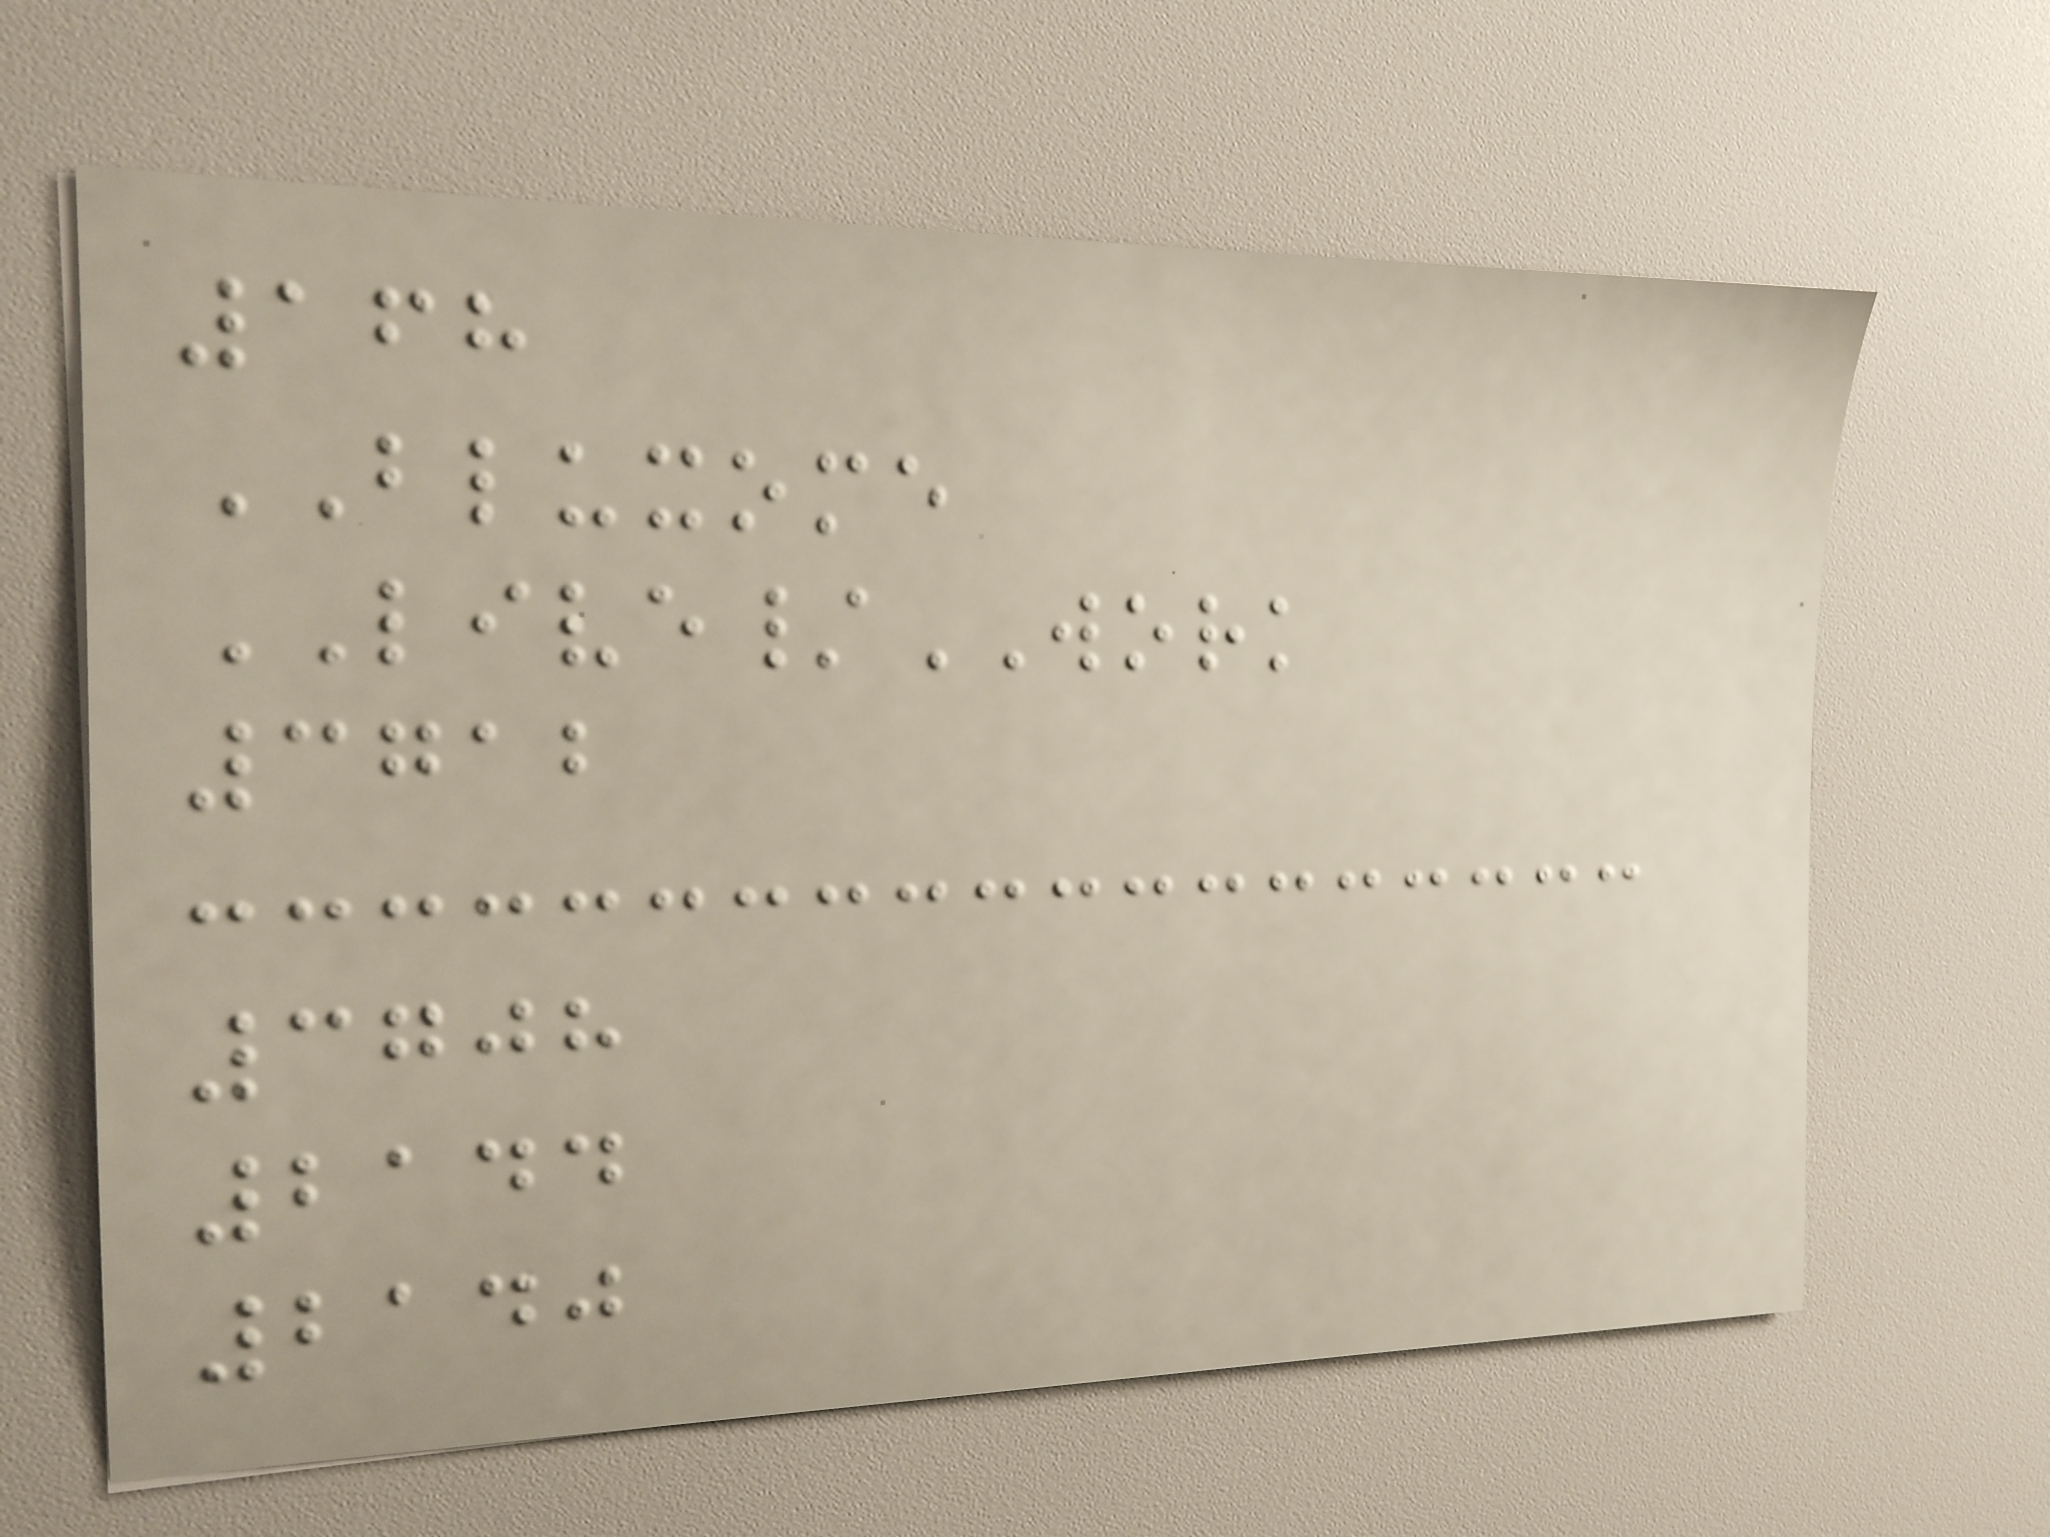168
BLUXOME
LIVE/WORK
3712
3708
2144
2140
